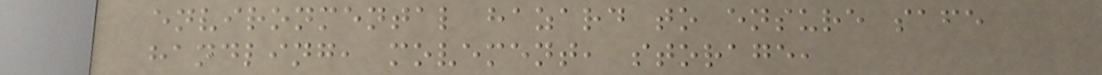environmental hazard to ensure safe
handling, movement, storage,
